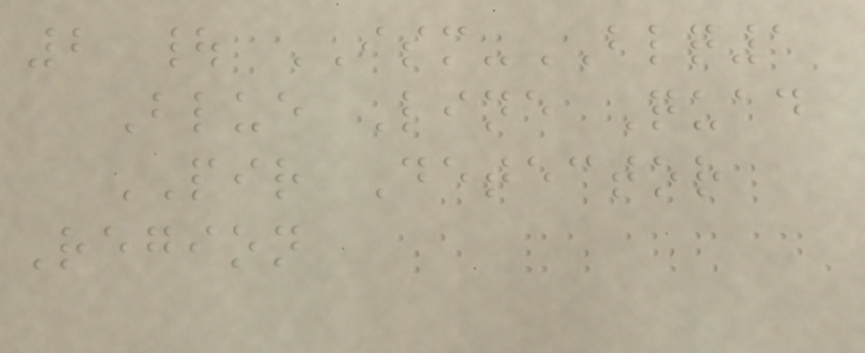2 | ISM-BLQ1
Blue Line Quad
PIR Detector
Region
